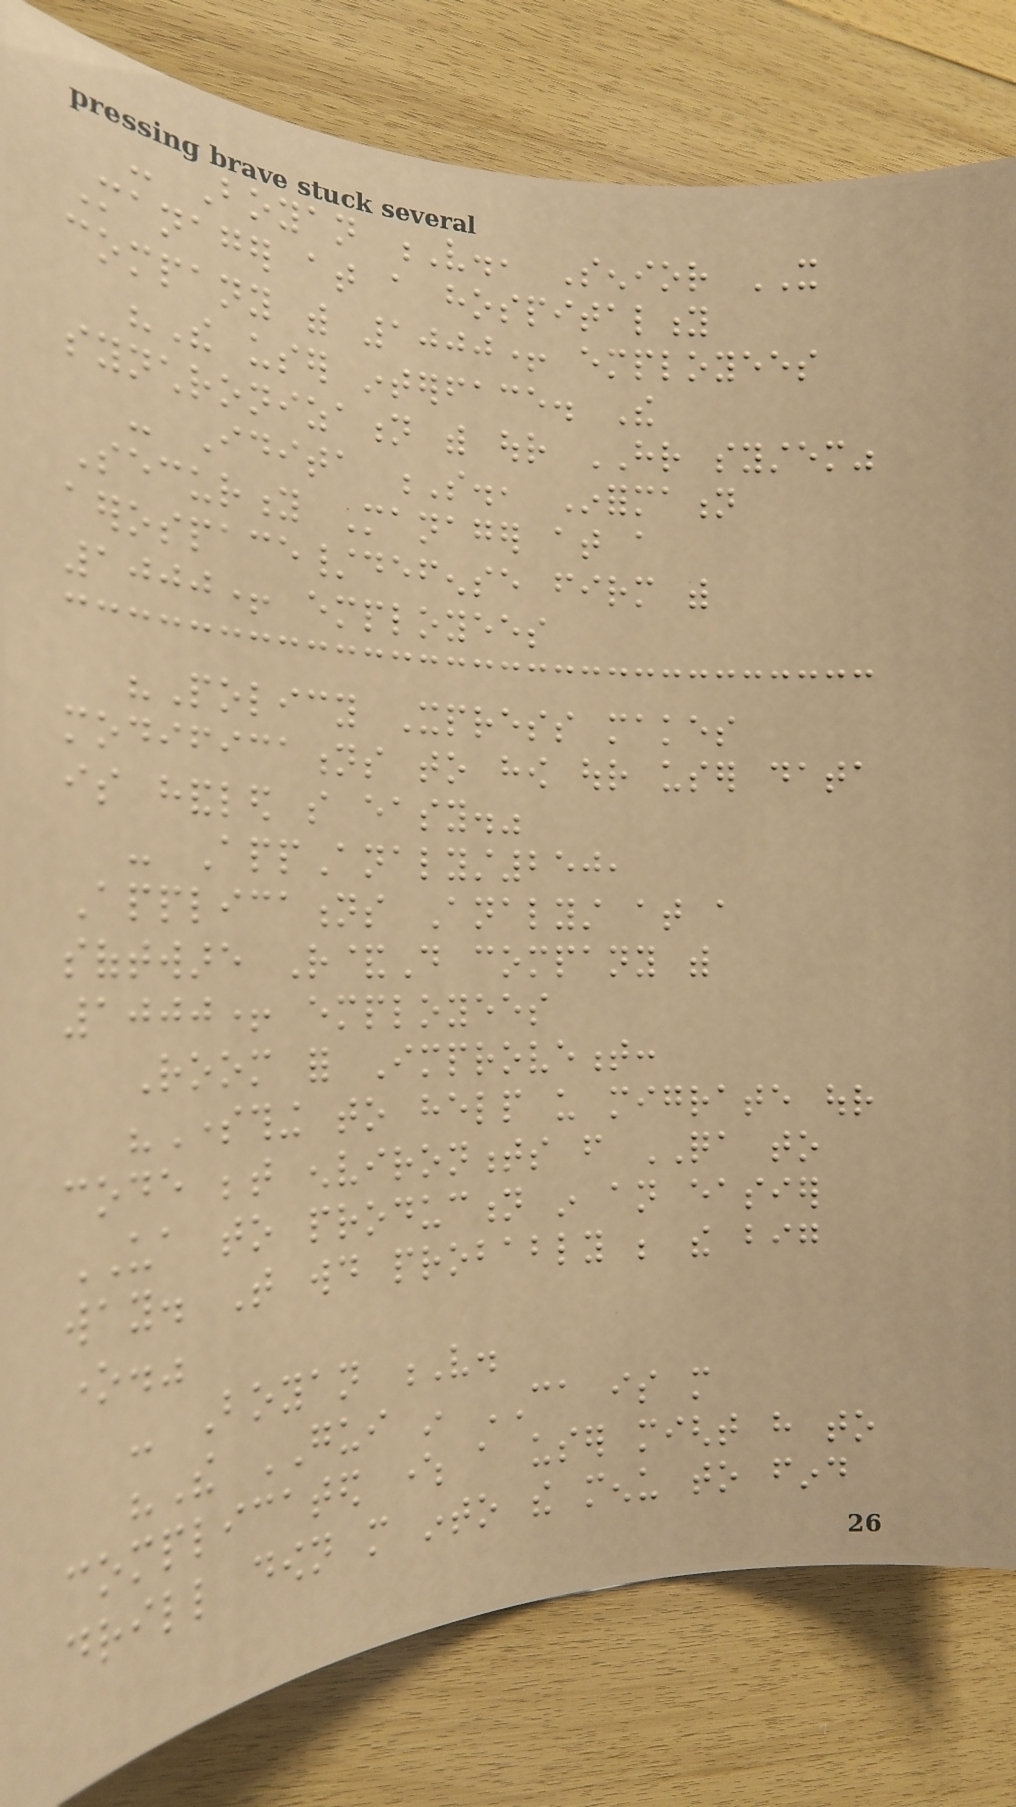- Boyan V., Senior IT
Manager at a hospitality
company with 1000+ employees
"The user interface. The
synchronization with our HR system"
- Idita S., Information
Security Manager at a
aerospace/defense firm with
1000+ employees
"Policy Xpress makes
modifications to how our user data
is handled so easy."
- AppAnalyst250,
Applications Analyst at a
software R&D company with
1000+ employees
Room for Improvement:
"Something to help us migrate our
code between environments from QA to
UA to production in an easier
way. That would probably be the big
one."
- Boyan V.
"The GUI in CA is more
complicated where a user might have to
drill down more into the menu to find
